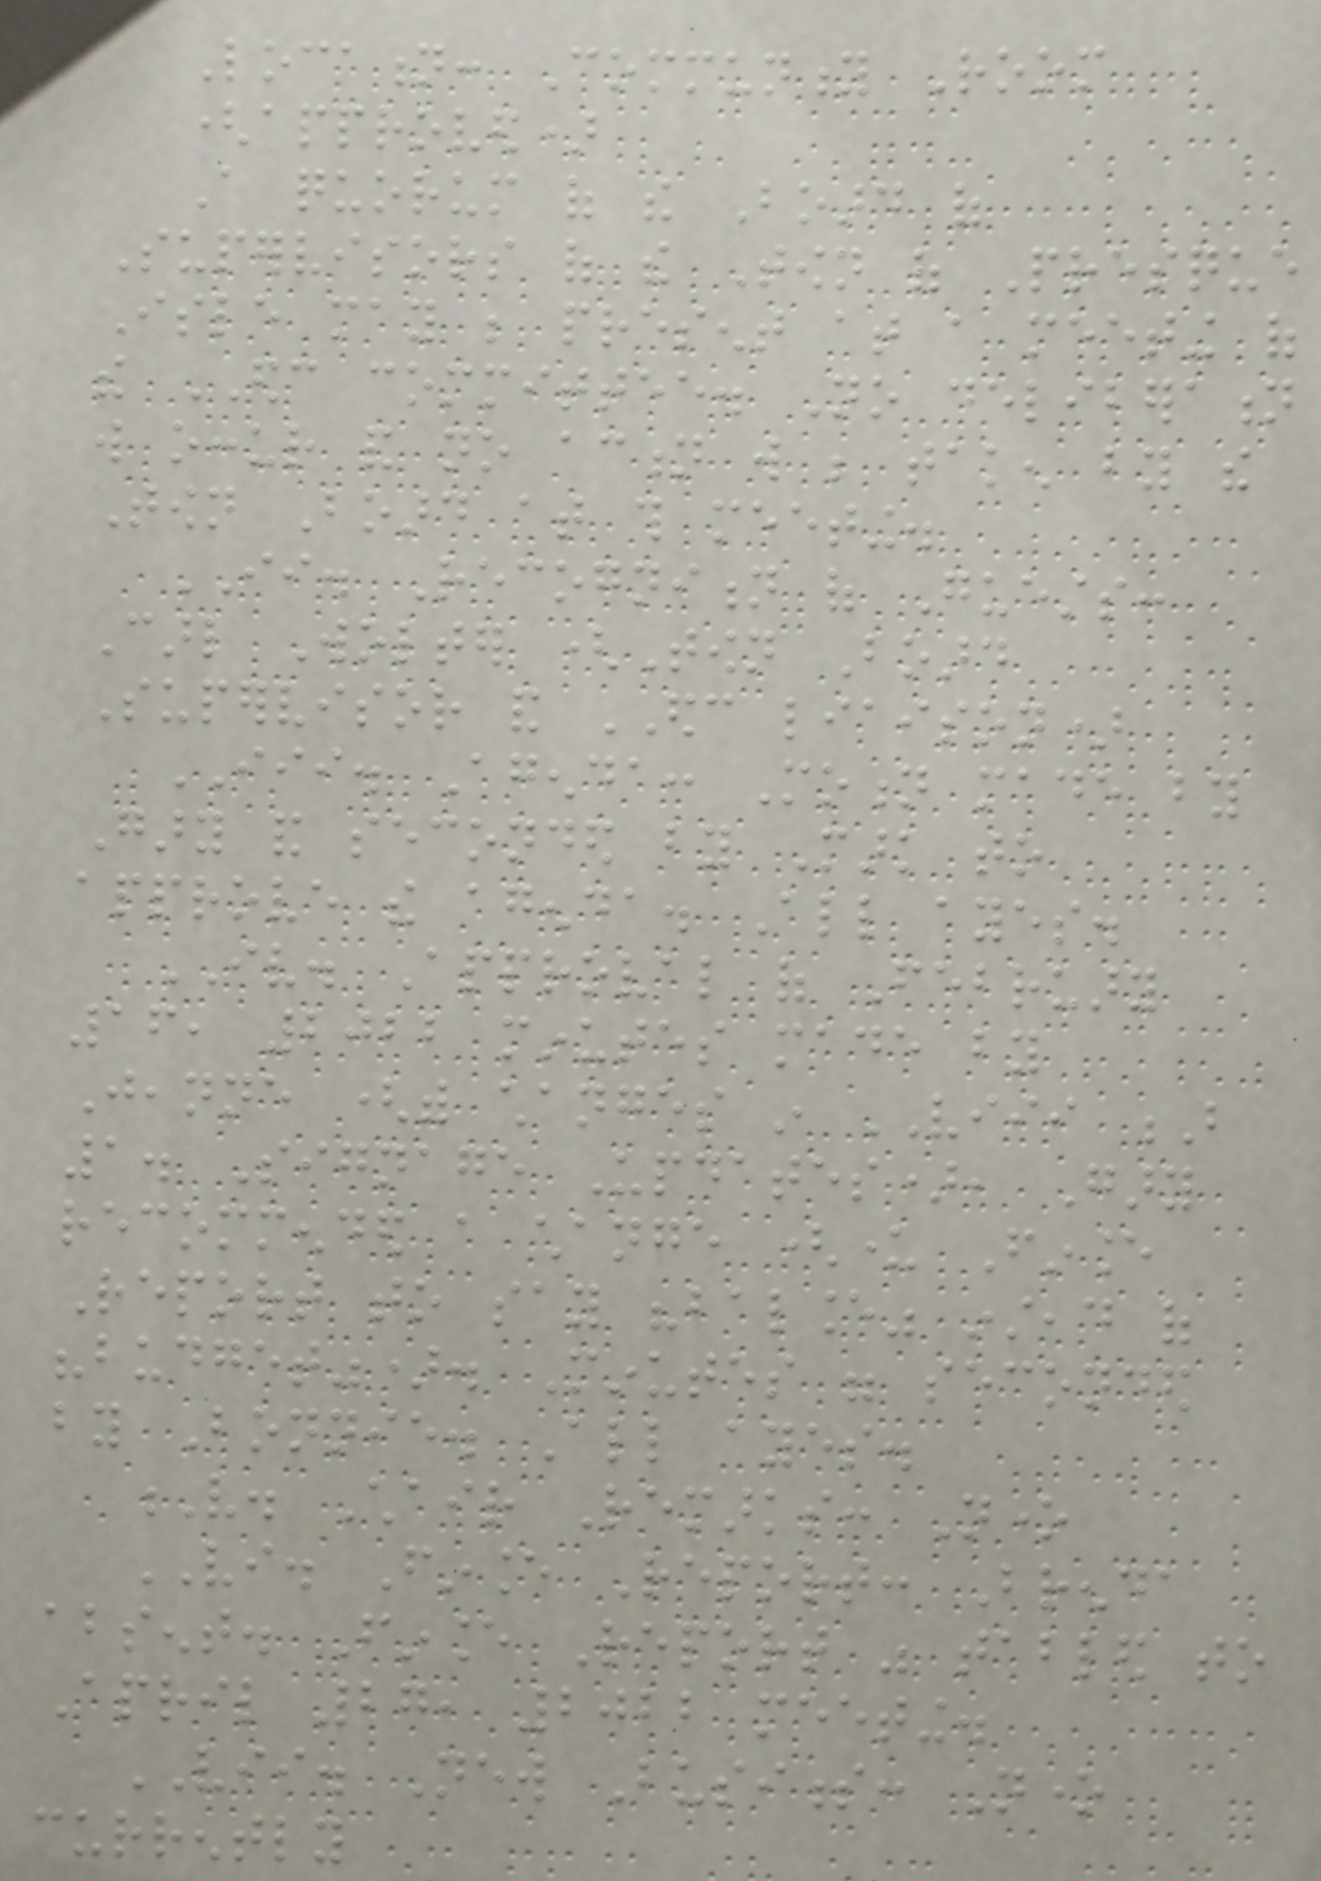Location: Community Room
(approved)
A quorum of the Board of
Supervisors of the Town of Presque
Isle may be present at a meeting of
the EDC committee. No deliberation
will occur and no action will be taken by the
Town Board at this meeting.
II. Recognition of Guests:
Carl Wolter (Town Board
Supervisor and EDC liaison)
III. Agenda: Motion made by
Gary and seconded by Mark to
approve the agenda. All ayes.
IV. Approval of February
16, 2022 minutes made by
Jeanne (with changes in VIII B
1. Signage Updates), Gary
recommended a change (under Finance
Report to say "balance" instead of
"budget"). Minutes were seconded
by Bonnie. All ayes.
V. Chair Remarks: None
VI. Finance Report: Brenda
absent. Finance Report was tabled to
April 27, 2022 meeting.
VII. New Business: None
currently
